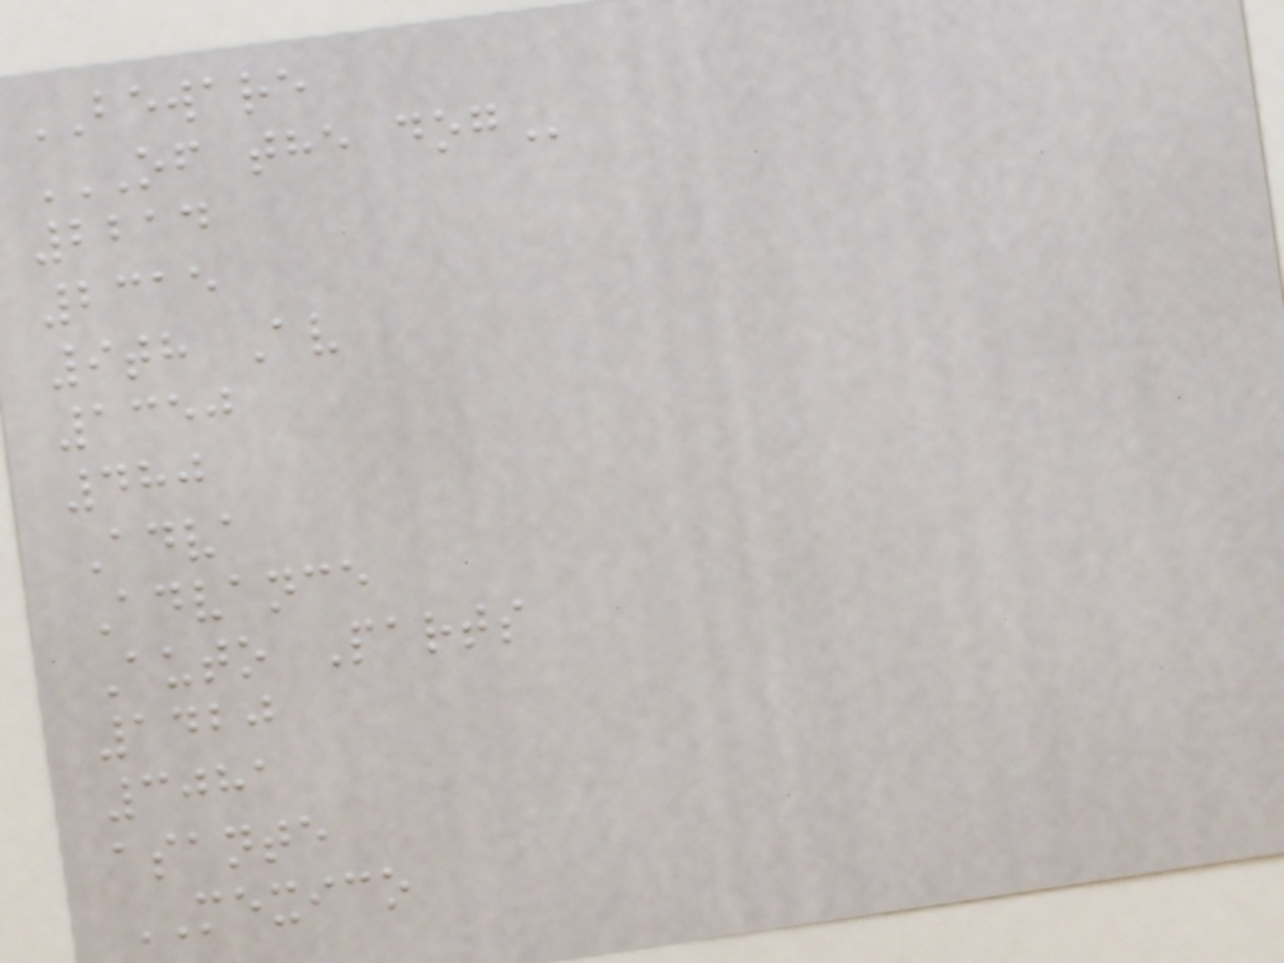BEWARE
OF THE DOG
2214
2315
9th Av
1350
480
Adva
Advance
Auto Parts
1420
3081
asante
MEXICO
